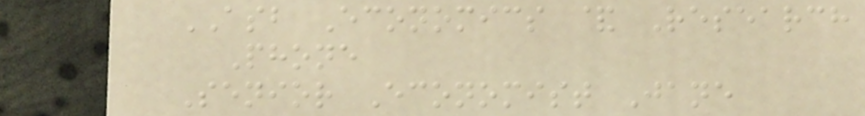ASB Economics & Research
Phone
Senior Economist Jane
